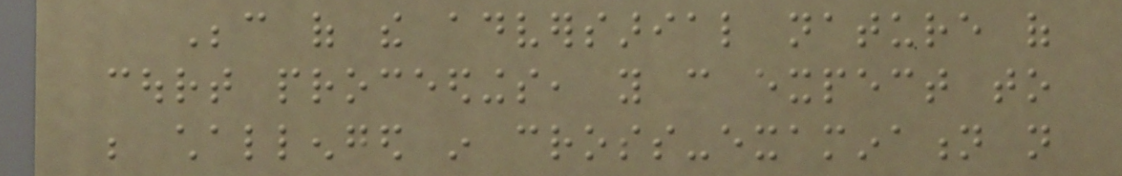Because of the adversarial nature of
court proceedings, you can expect to
be challenged in cross-examination not
